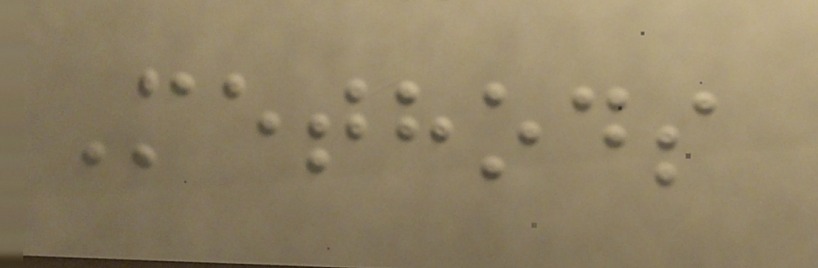Methods
